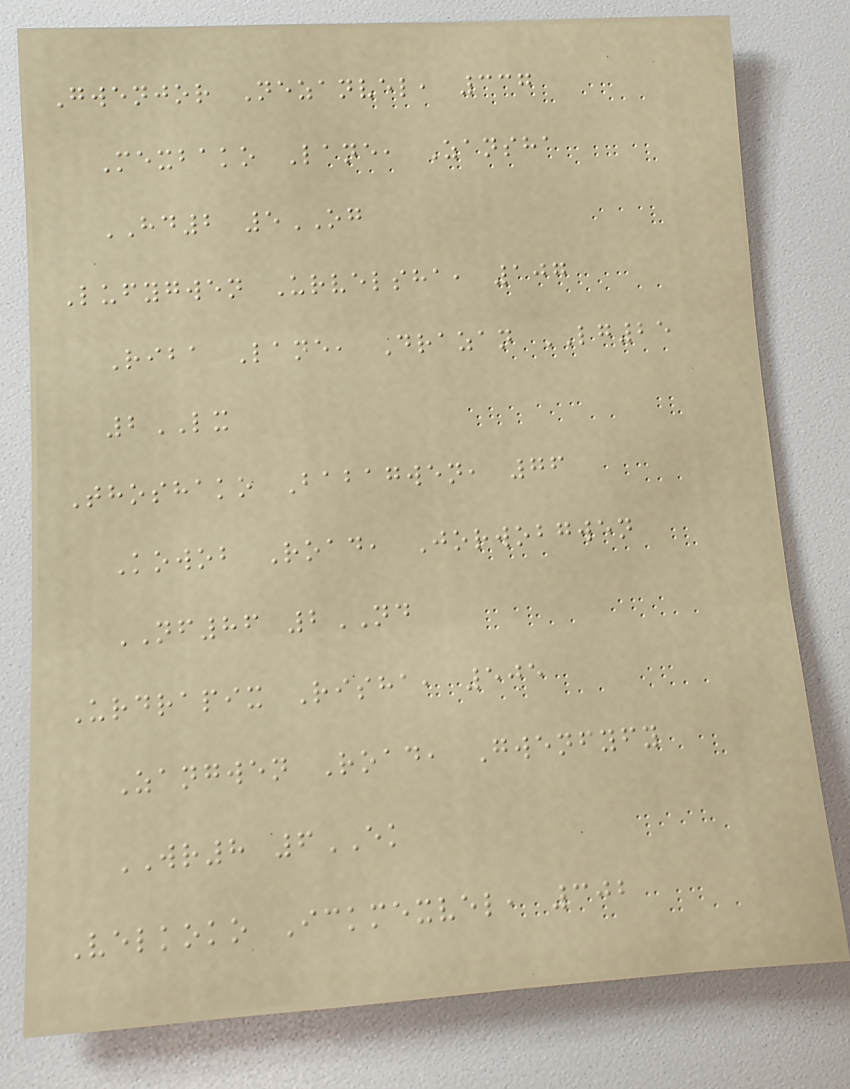Gwenjor Nezanvel, 337
Mexbako Lane, Zansha
HD2 5OG
Lufygwen Urvelsha, 107
Riba Lane, Drazan LG25
2LX
Thoshako Babagwen, 76
Kowob Road, Jorwobgwen
NF86 2ND
Urdrapix Risha, 505
Zangwen Road, Gwenfyfy
WR8 6EK
Velkoko Ickmexvel, 302
